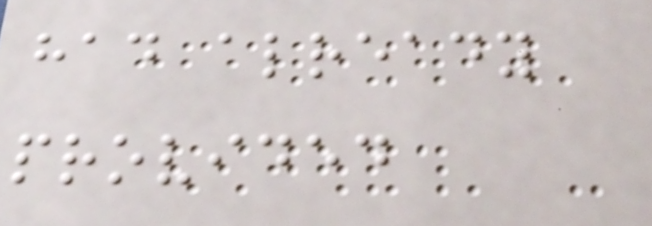had already
provided
